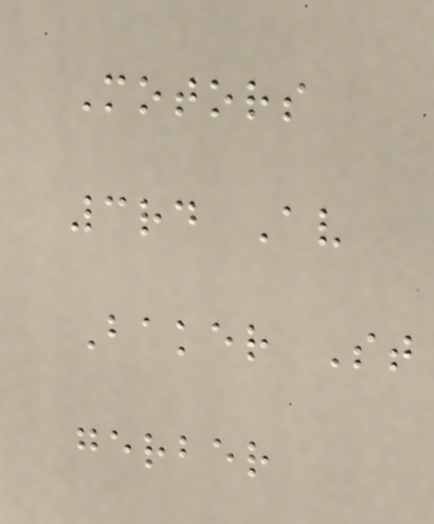Motors
3rd Av
Baker St
gerber
